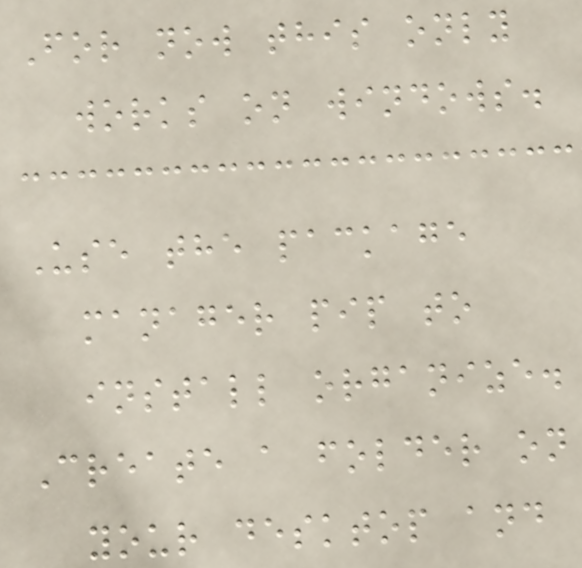For now this only
works on windows.
Use the package
manager pip to
install organize.
Create a folder on
your desktop and
